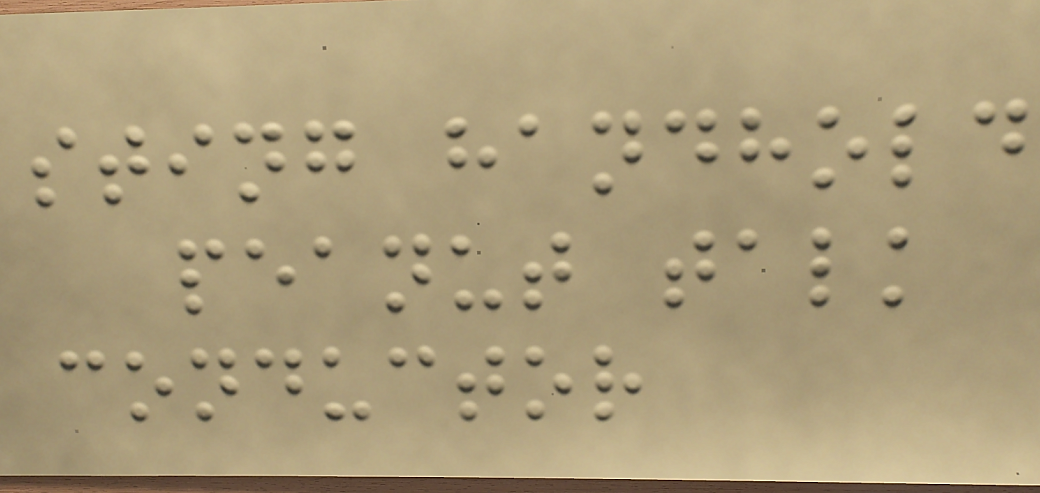sting handhold
peanut talk
conductor
